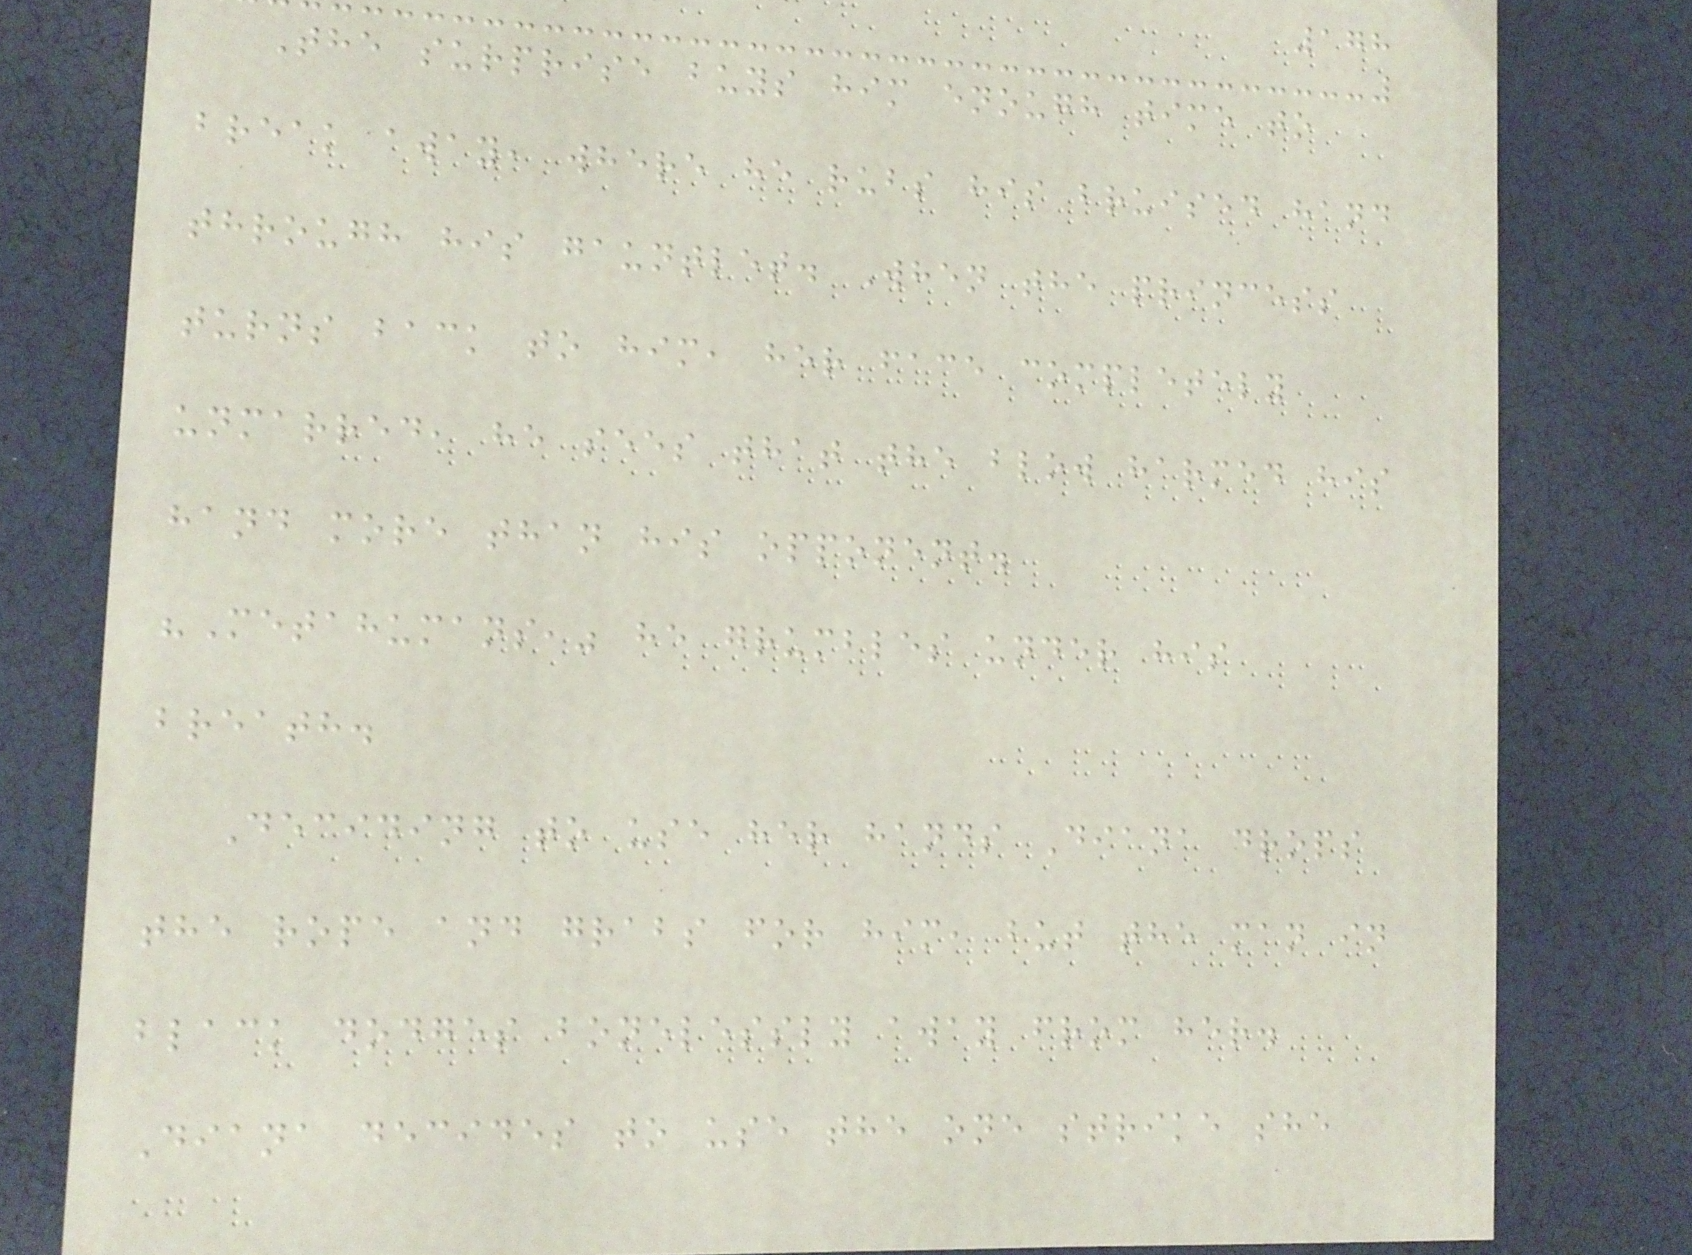178
The surprise buys him enough time to
break away, where he rubs his bruised hand
through his gauntlet. When the princess
turns back to him, her face completely
unmarred, he sees that the blow harmed his
hand more than his opponent.
"Metahumans," he grumbles under his
breath.
Deciding to use her hands Diana drops
the rope and grabs for him, but the man in
black dodges bonelessly away from her.
Diana decides to use the one strike she
